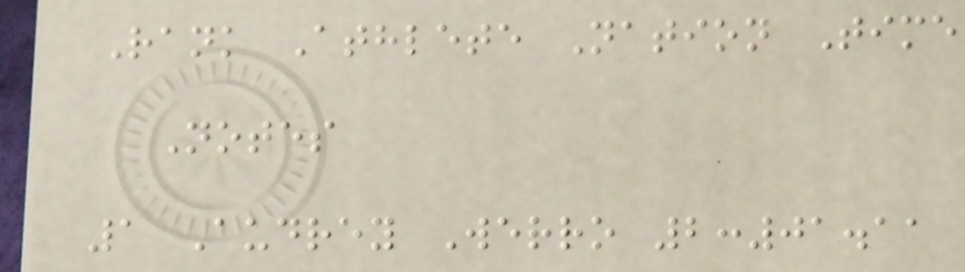Rank Athlete Nation Time
Notes
1 Audrey Werro 2:01.11
